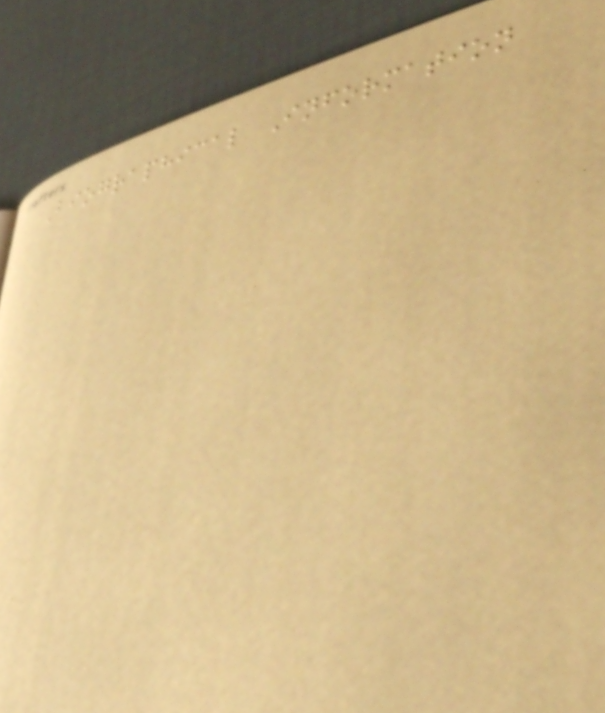Biographical Information
